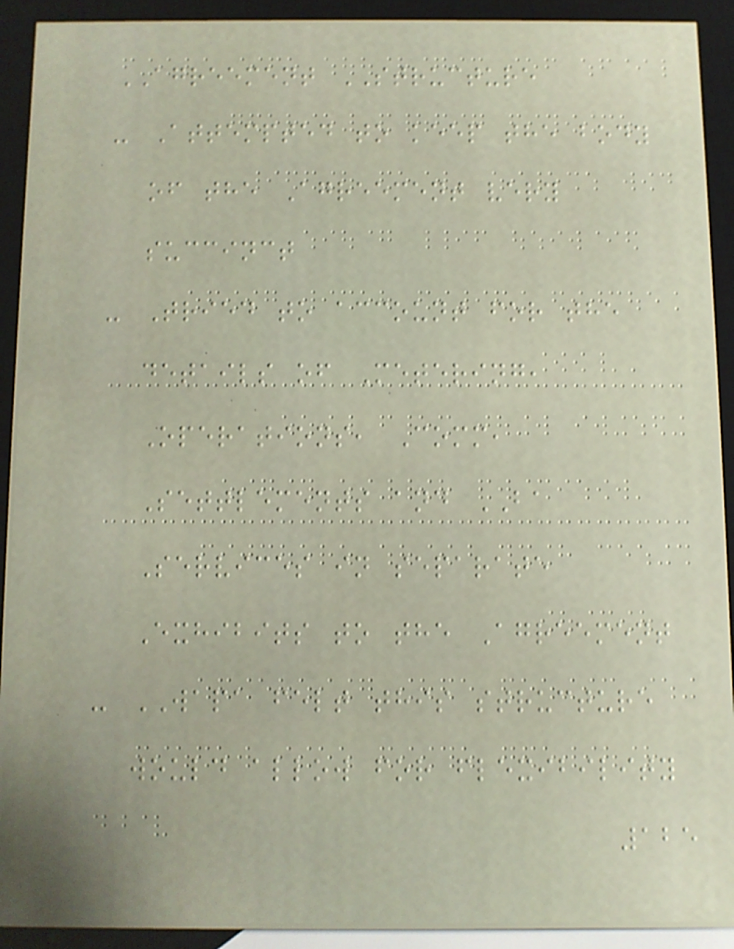AGREEMENT STRUCTURE
- Attempted to keep the body
of the Agreement very
succinct
- Tried to account for the
details of Metering,
Operations, Comm,
Settlements and BA
Services in separate
Exhibits to the Agreement
- WAPA felt this structure
would allow for flexibility
125
